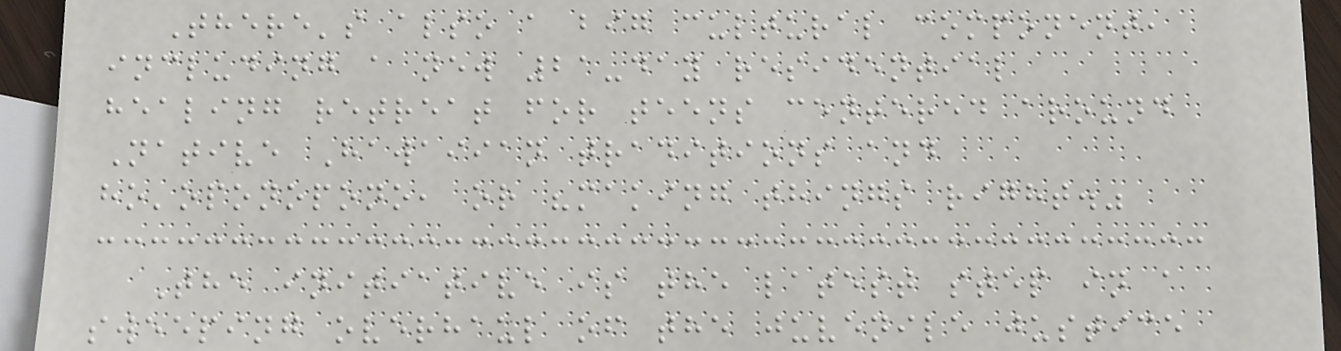There's also a big cultural component,
including a new 21-day residential
healing retreat for teens centered around
Native Hawaiian traditions and
ho'oponopono, or "making things right."
The initiative is the latest step in a
sweeping overhaul of the juvenile justice
